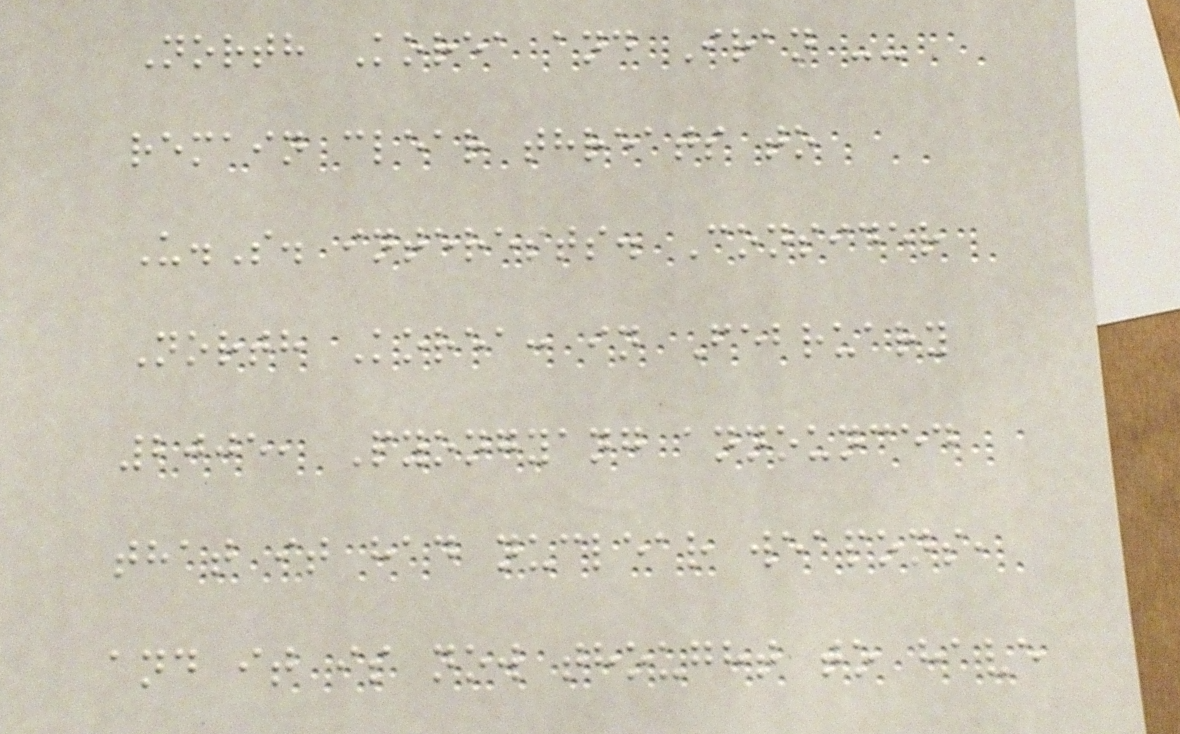North Korea and Iran --
remain clear threats to
U.S. interests. Consider
North Korea: in February
2005, Pyongyang announced
that it had nuclear weapons,
and it is now thought to have
